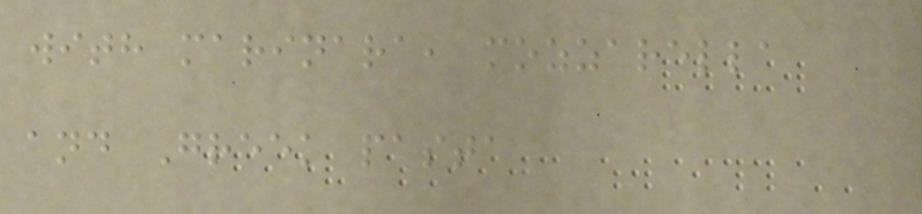with marinara, mozzarella
and Greek pasta
